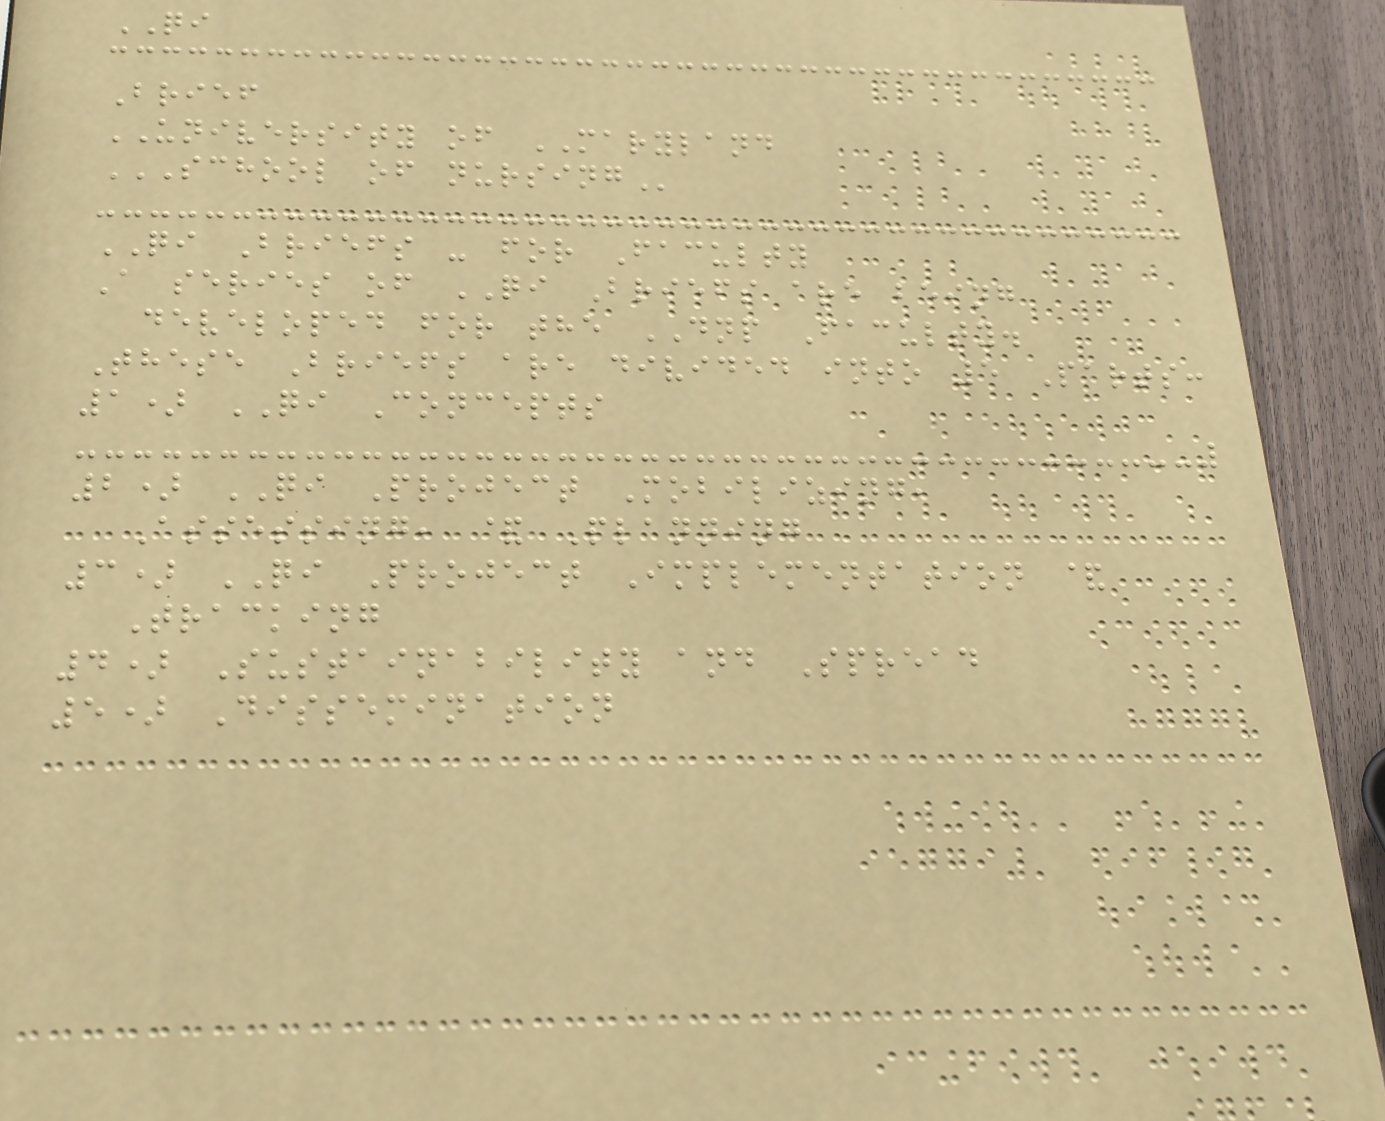QI
Brief
UNIVERSITY of MARYLAND
SCHOOL OF NURSING
QI Briefs - for Faculty
A series of QI Briefs are being
developed for the DNP Faculty.
These Briefs are divided into 5 Parts:
1) QI Concepts
2) QI Project Mobilizing,
Assessing, & Planning
3) QI Project Implementation &
Tracking
4) Sustainability and Spread
5) Dissemination
